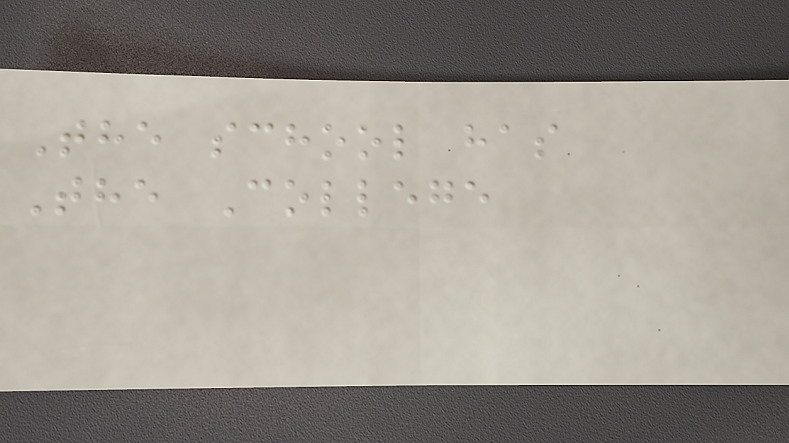The school has
The College
